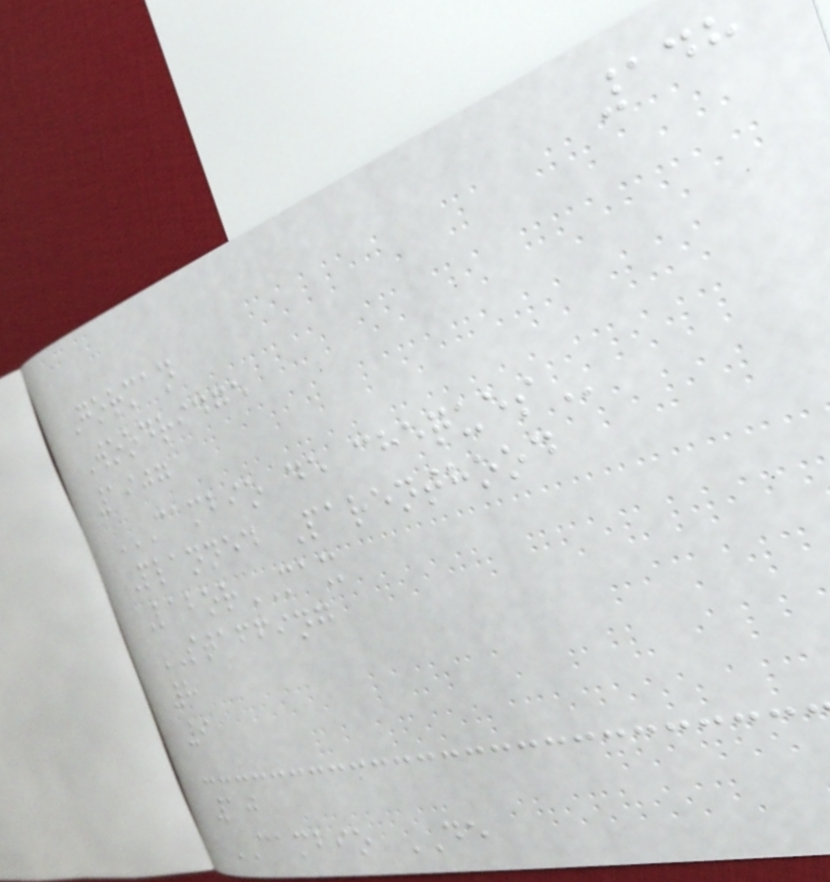148
Gorman
Woodridge
1907
CAMBIO DE CHEQUES
Planned Parenthood
LaborMAX
STAFFING
8
9
10
CAMBIO DE
